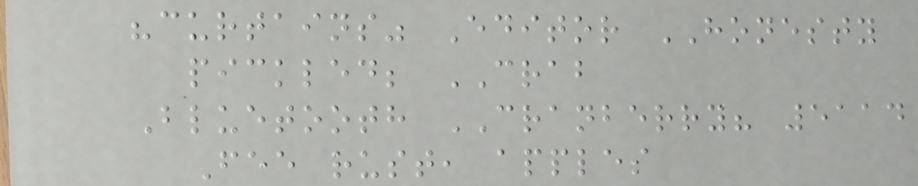"curtains" Editor HONESTY
pickled; CRAB
Bluetooth CRANBERRY? 5114
Fee rust, apples
